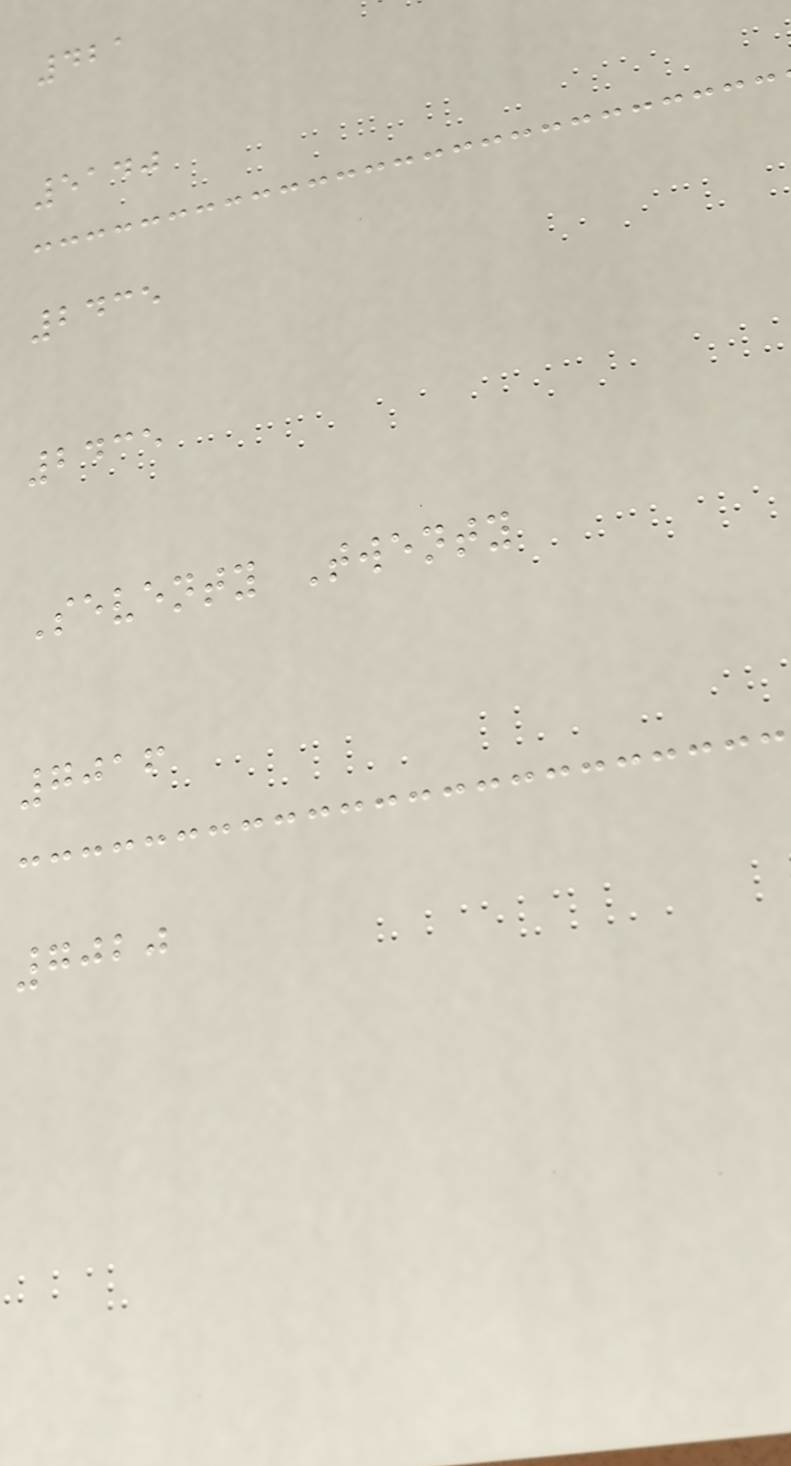421
5140
2435
2435
Seventy Twenty
7016
7020
